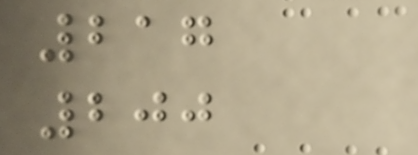217
200
